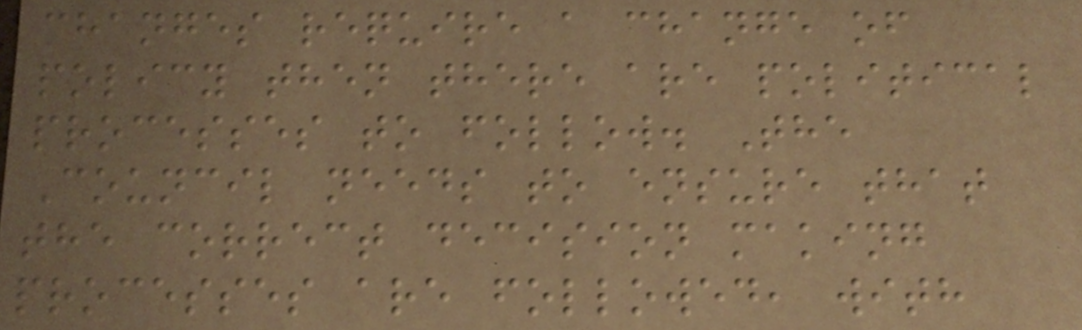changes require a change of
policy then there are political
processes to follow. The
Council needs to ensure that
the correct decision making
processes are followed, with
